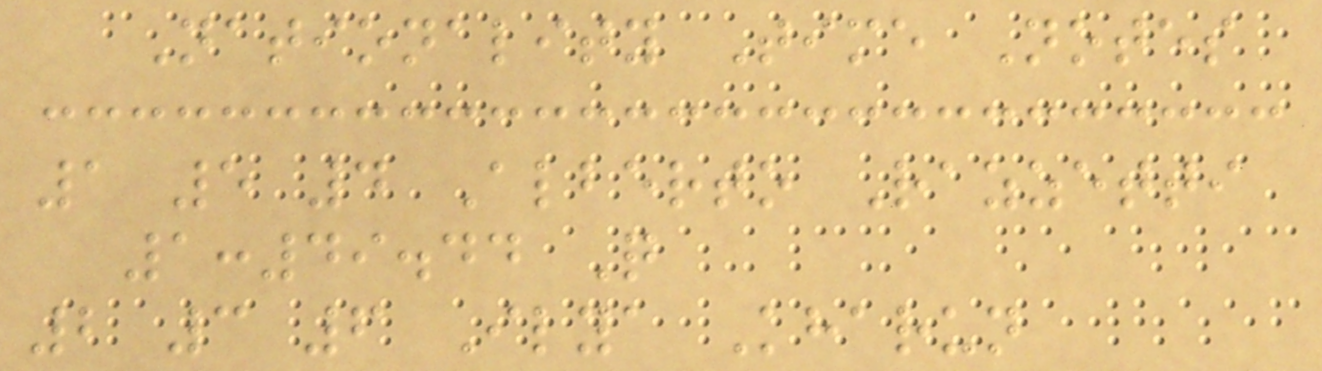Nationality Time Notes
1 5 4 Alberto Razzetti
1:49.44 Q
2 3 6 Ilya Kharun
